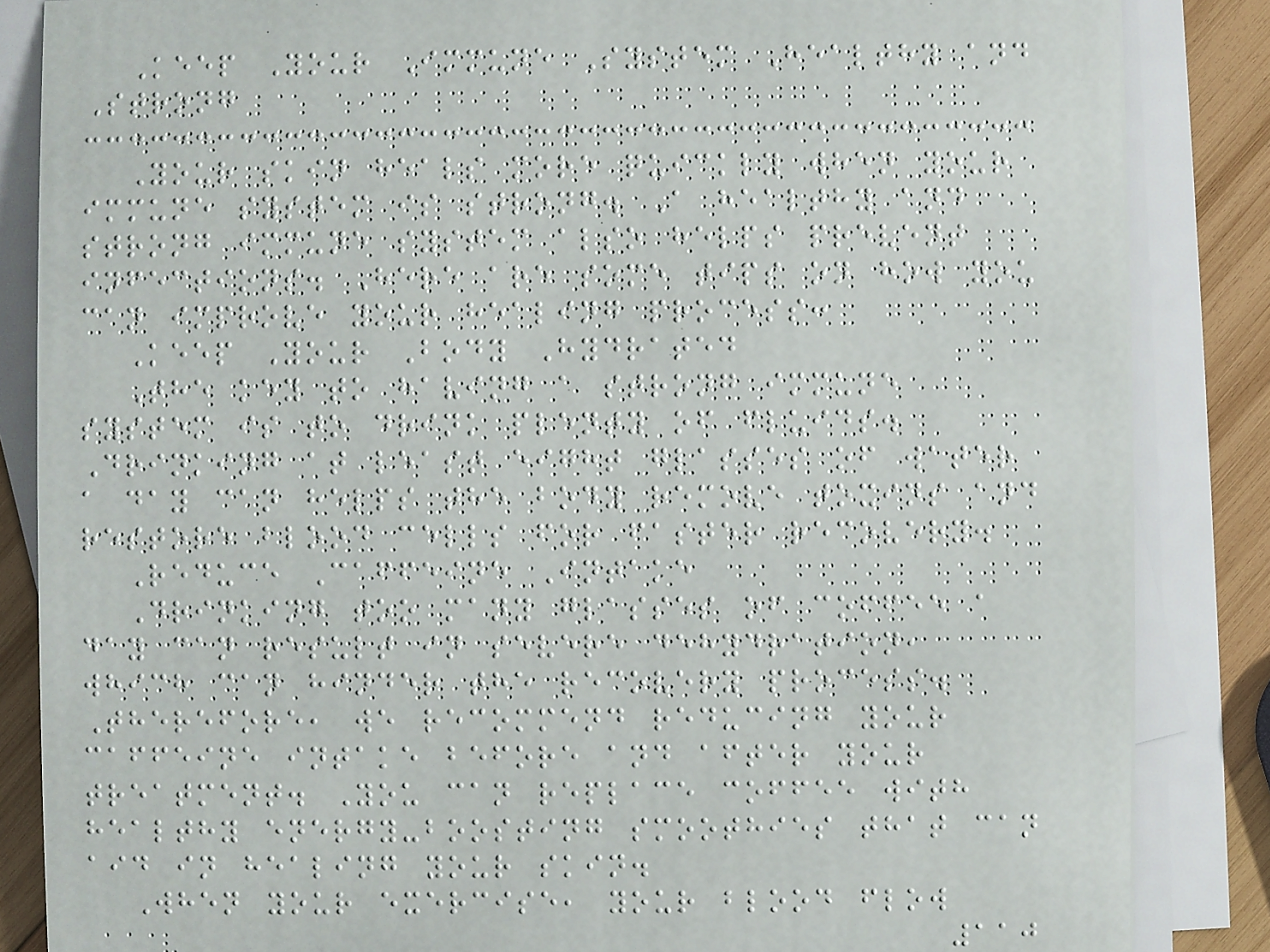Keep Your Immune System Healthy and
Strong
Your skin heals more quickly when your
immune system is strong. A healthy and
strong immune system also helps prevent
infections. Here are some tips on how you
can improve your healing process:
Keep Your Body Hydrated
The key to having a strong immune
system is to drink plenty of fluids.
Drinking at least eight glasses of water
a day can helps the body remove toxins and
restore blood cells for faster recovery.
Reduce Caffeine Intake
Drinking too many glasses of coffee a
day can result in severe dehydration,
which can hinder the recovery process.
Therefore, we recommend reducing your
caffeine intake before and after your
treatment. You can replace coffee with
healthy energy-boosting smoothies that can
aid in healing your skin.
When your exercise, your blood flow
110
